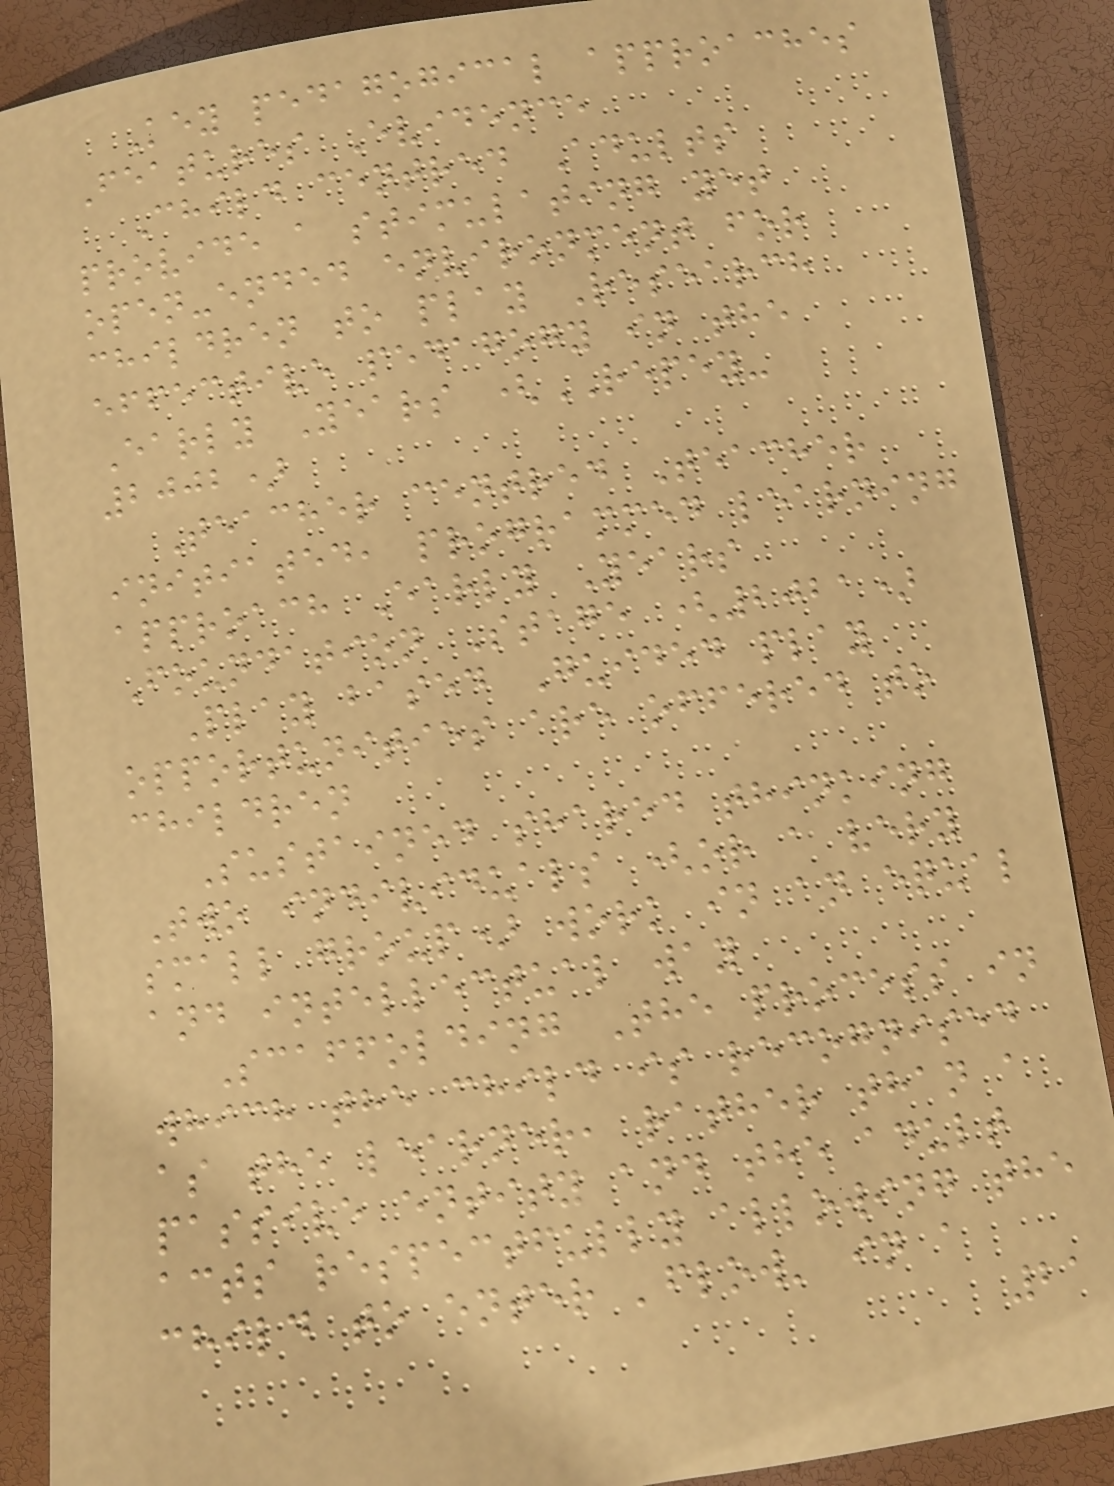Key pedagogical approaches
Features Evidence
Child centred Adults
provide a stimulating yet
open-ended environment for
children to play Research
effective pedagogy in the
Early Years (REPEY-
2002)
Teacher centred Teacher
initiated, programmed learning
approach Early Years
Foundation Stage (2021)
Play based Guided play
opportunities are offered to
children
Sustained shared thinking
Two individuals (or a very
small group) work in an equal
and intellectual way
Scaffolding The process in
which the child is recognised
as the learner, rather than a
passive entity and the adult
acts respectfully allowing the
child to enter 'flow' in a
21
